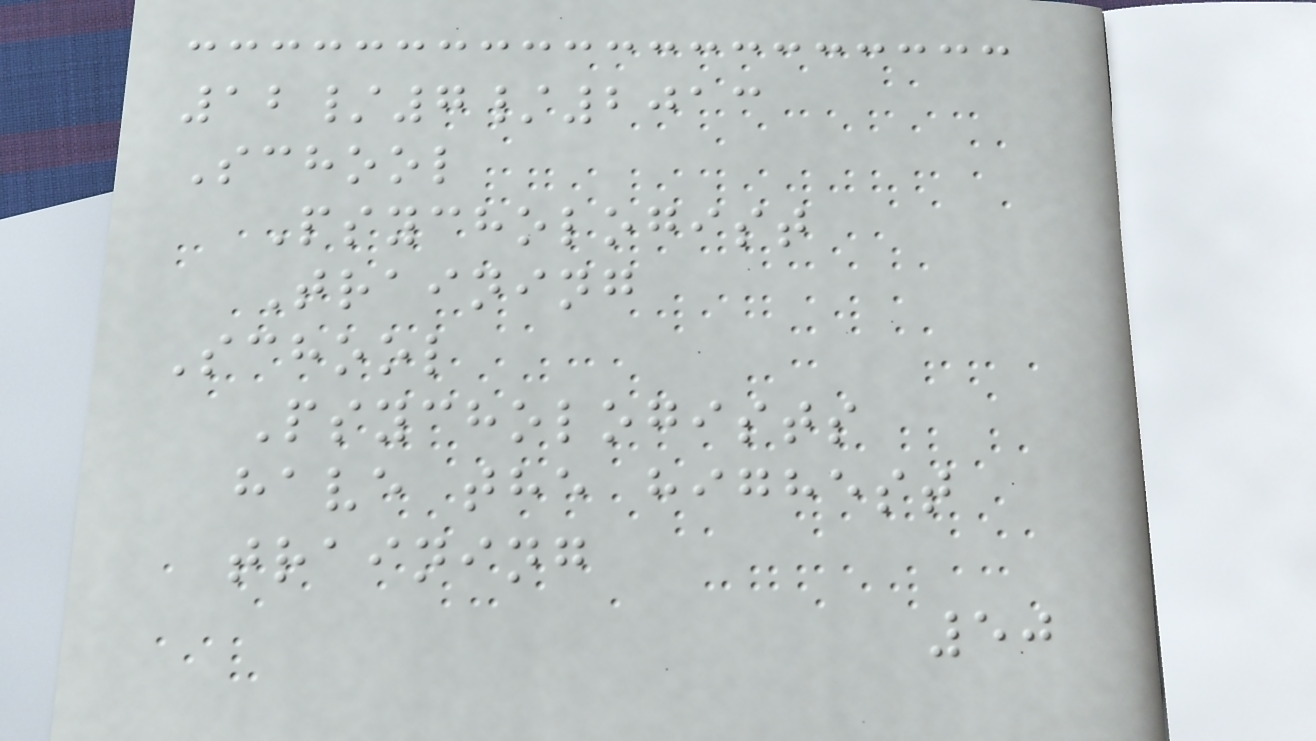12/7/2013
School
Psychologist
Training
School
Psychologists
have the highest
training
50
